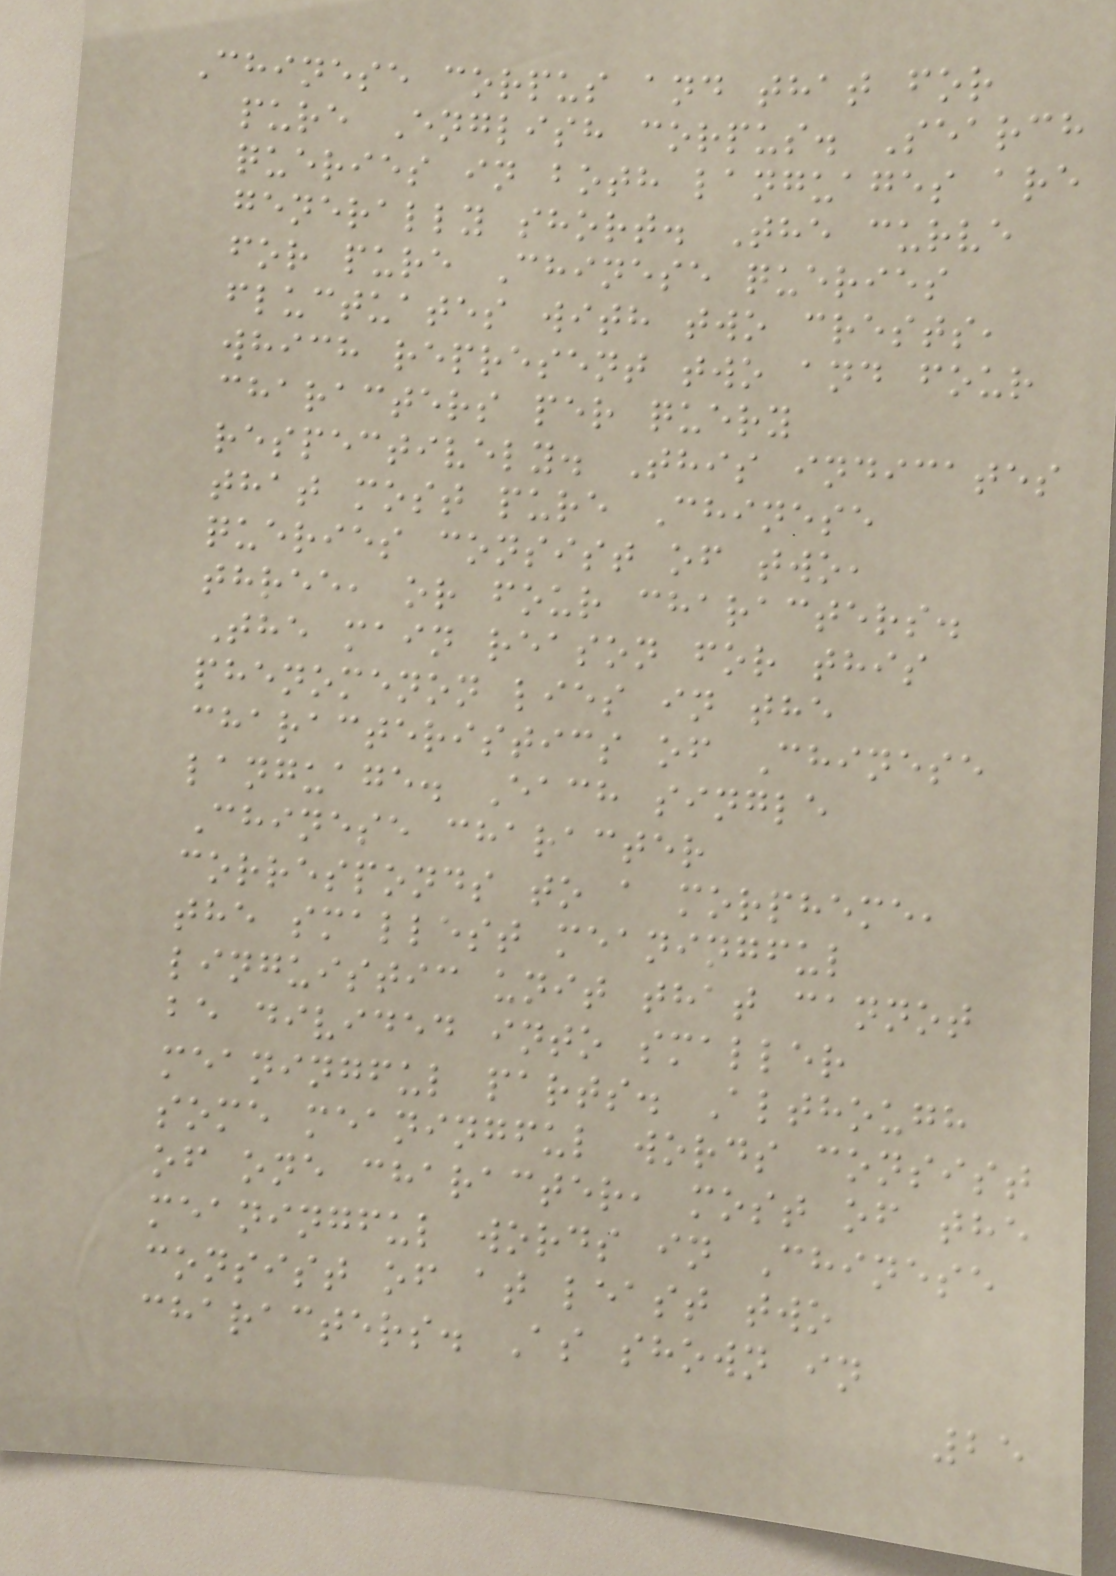Chinese corpus and that for
pure English corpus. Search
queries in both languages are
generally short. The curve
for pure Chinese queries
fluctuates with two crests,
which represent two and four
characters per query
respectively. This indicates
that most pure Chinese
queries consist of two,
three, or four characters.
The main reason for this
phenomenon lies in the
characteristics of Chinese
language. Each single
Chinese character
corresponds to a morpheme,
the smallest meaningful
linguistic unit that cannot
be divided into smaller
meaningful parts. Although
some meaningful words consist
of one character, most of the
meaningful words in Chinese
consist of at least two
characters. As shown in
25
